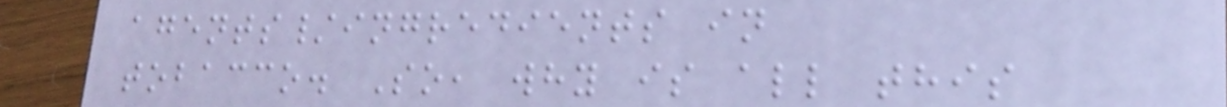agents/ingredients in
tobacco. So, why is all this
